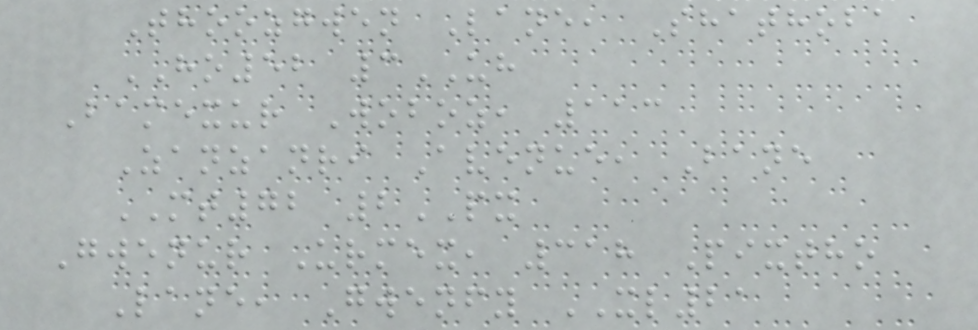Thoozgwen Lane, Shathoba
HO52 3UH
Bamexur Woboz, 113
Zanzanri Avenue, Bane
MT72 2PX
Gwenur Urmex, 318 Pixtho
Lane, Gwenfy XL21
